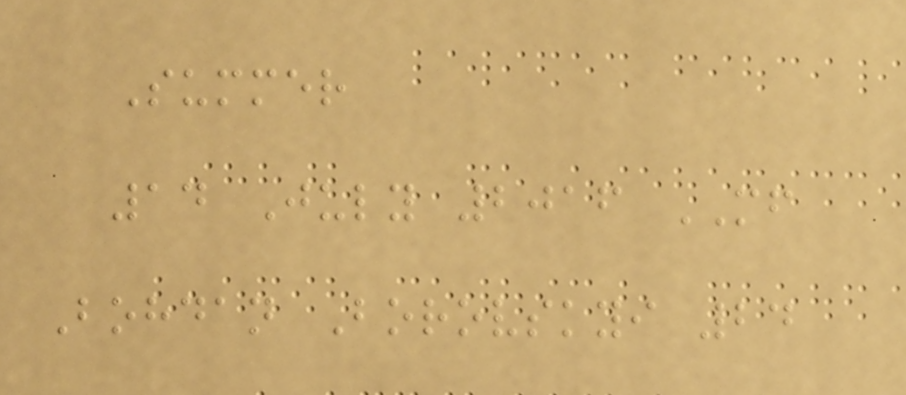Summer
14 July 2016 MF
Bohdan Borovskyi 24
